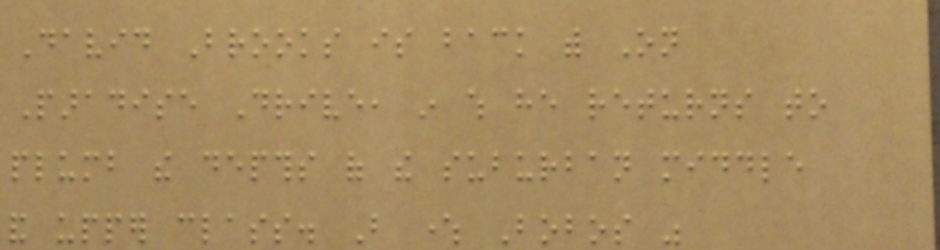David Brooks is back with On
Paradise Drive, in which he returns to
plumb the depths of the suburban middle
and upper class. But where Bobos was
